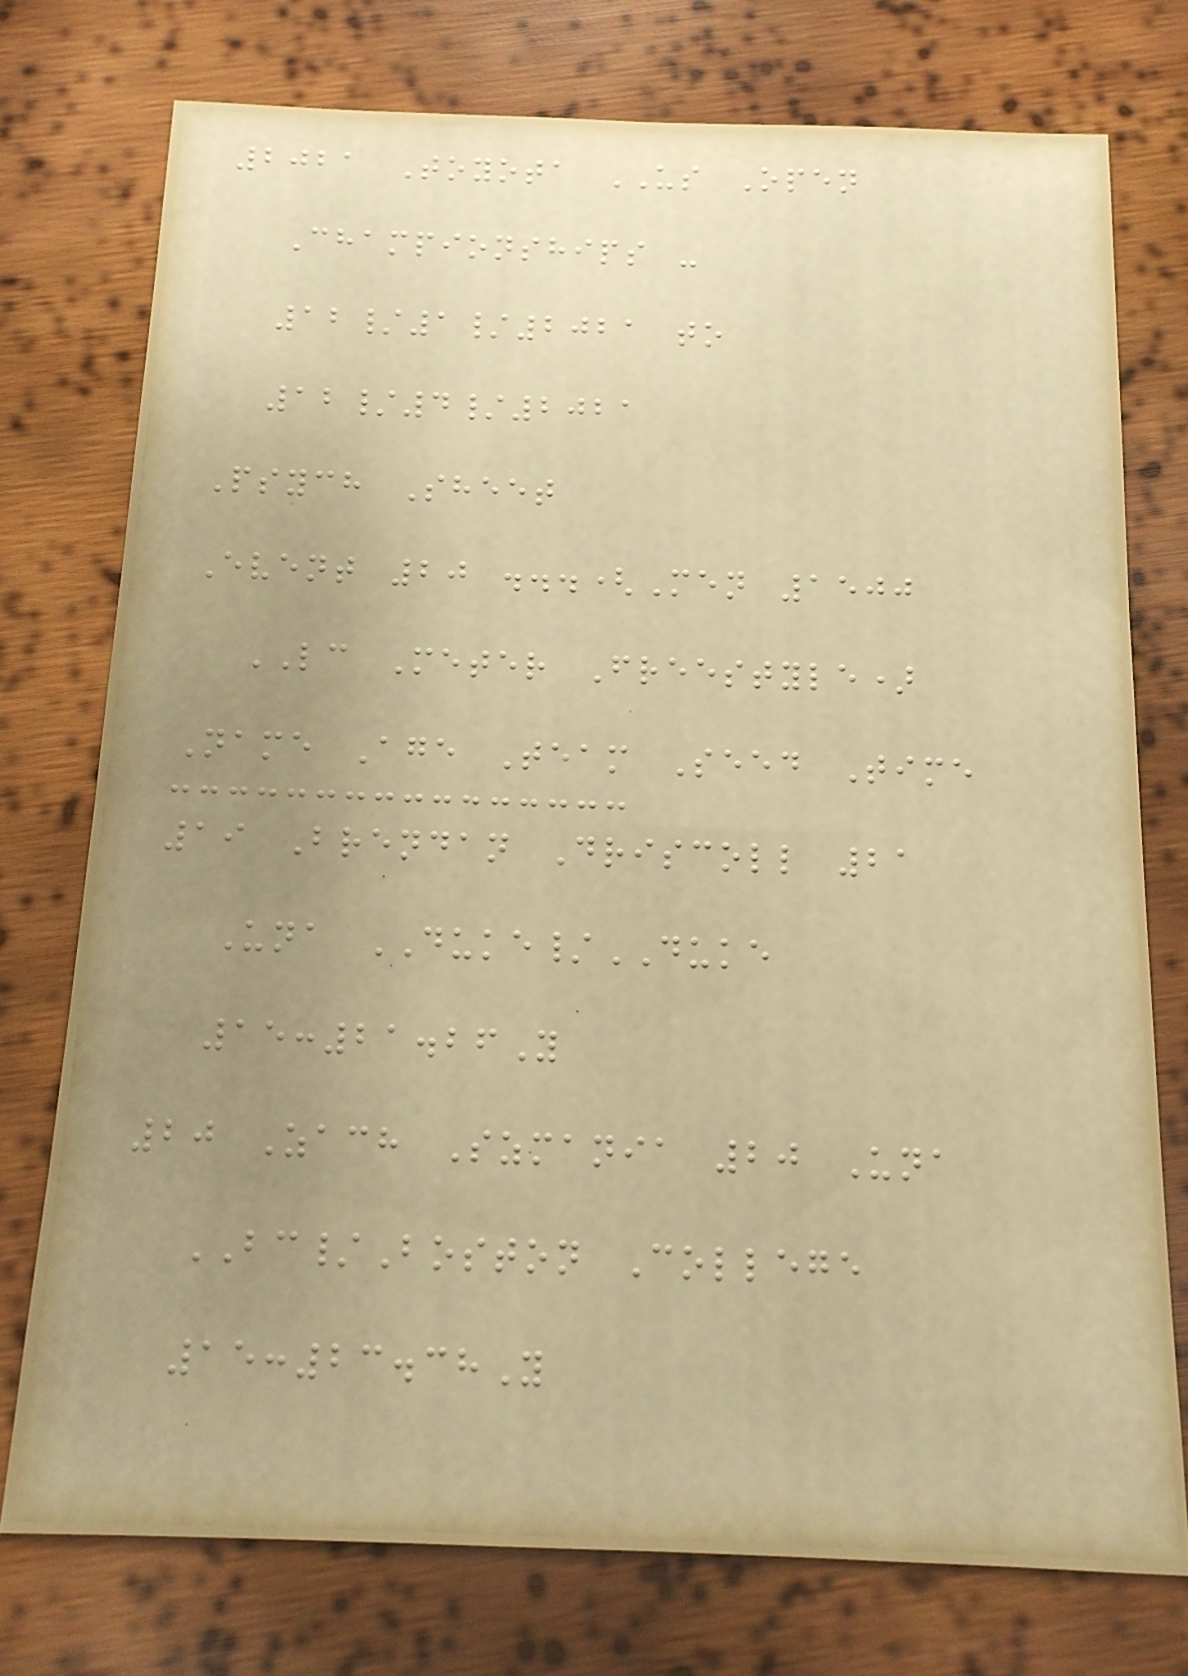2021 Toyota US Open
Championships -
12/1/2021 to
12/4/2021
Psych Sheet
Event 20 ...(Men 1500
LC Meter Freestyle)
Name Age Team Seed Time
19 Brendan Driscoll 21
Una DUKE/DUKE
15:21.26Y
20 Zach Szmania 20 Una
BC/Boston College
15:23.38Y
